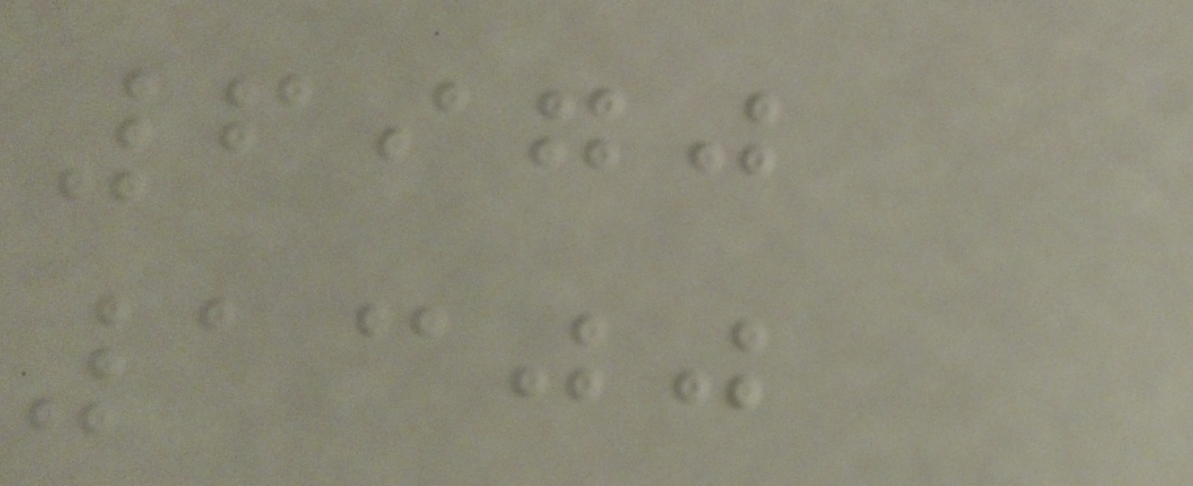6970
1300
